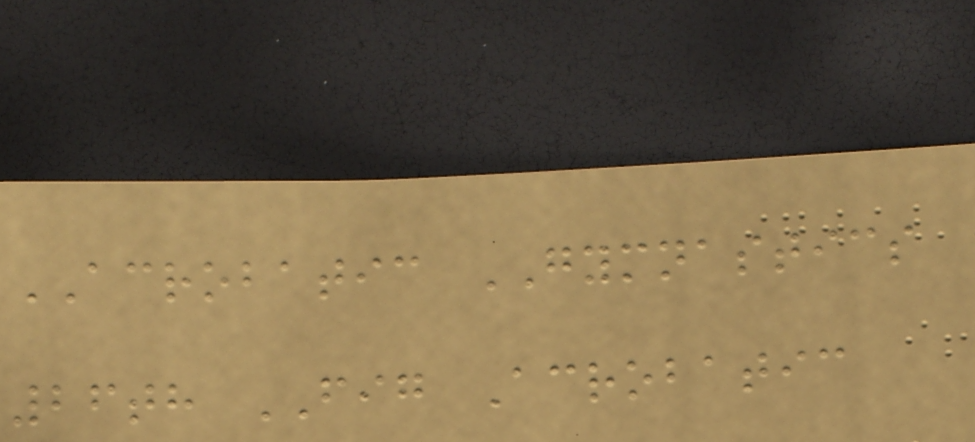ACROBATIC GYMNASTICS
26th FIG Acrobatic
